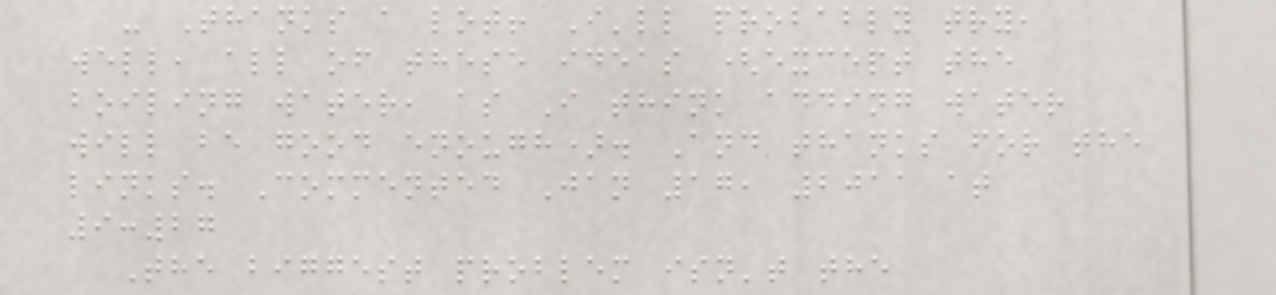- Thanks a lot! I'll probably try,
well, all of these ideas (except the
boiling water, as I think adding water
will be good enough). And thanks for the
links. Commented Jan 17, 2011 at
9:27
The biggest problem isn't the
